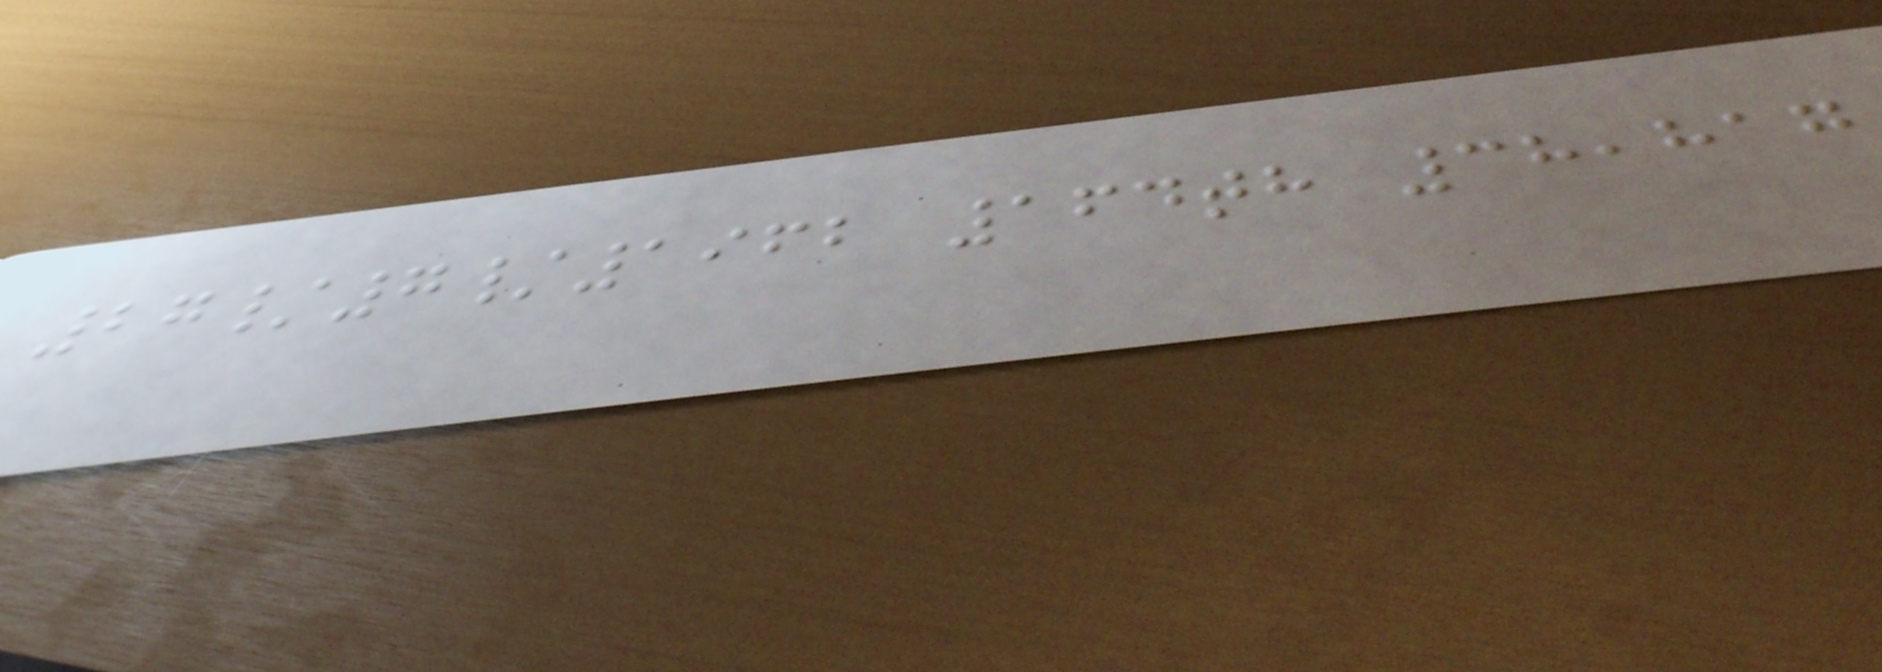27/7/1962 164th 38,817
